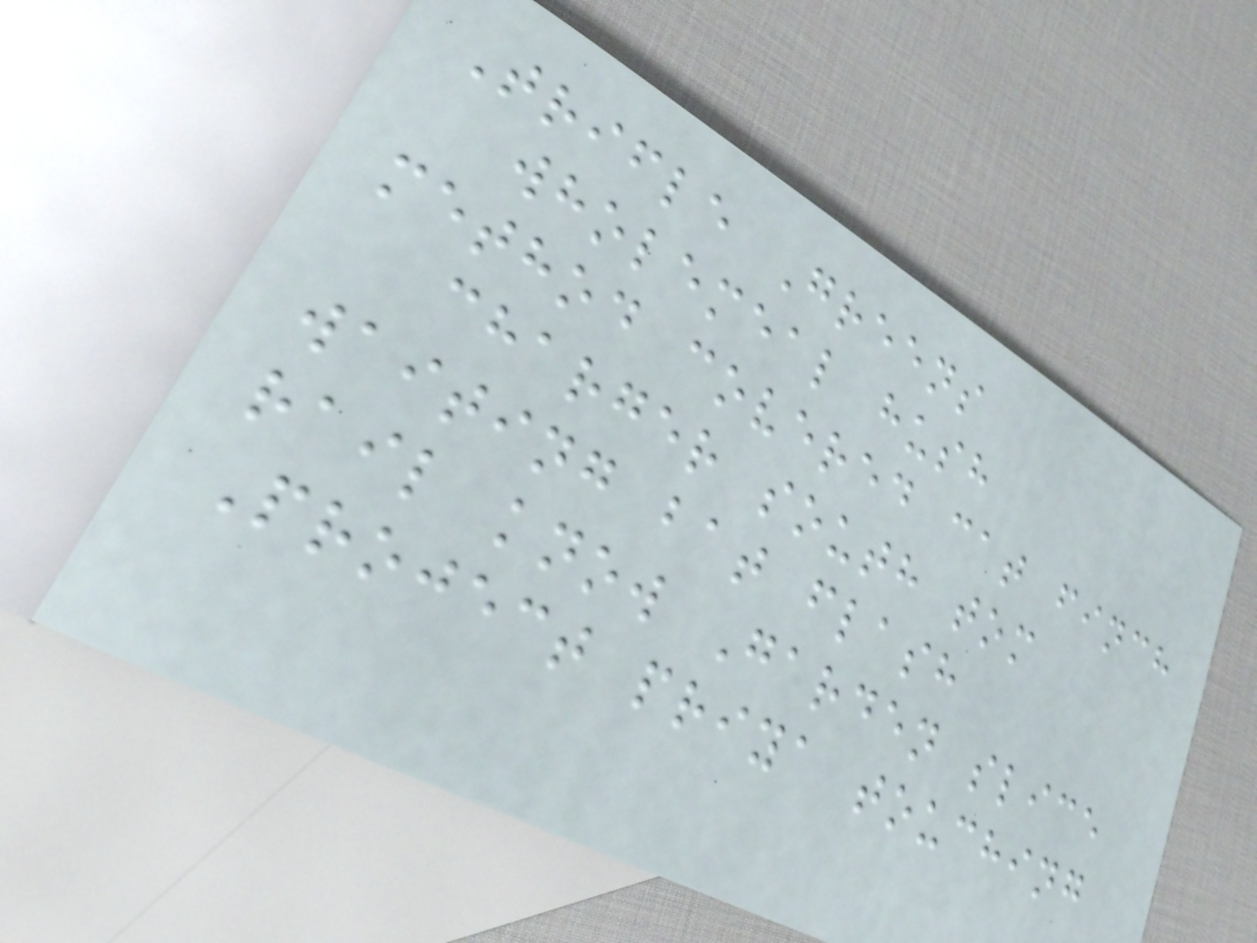Trifle Greens
wholemeal hush
method covered cat finch
charger south tom
waiting bat flash
rail know Garden slice
Project priya touching
